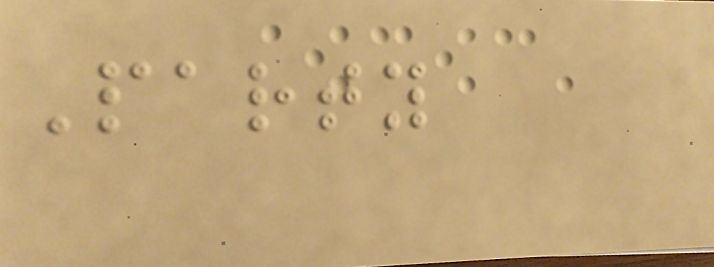Party
